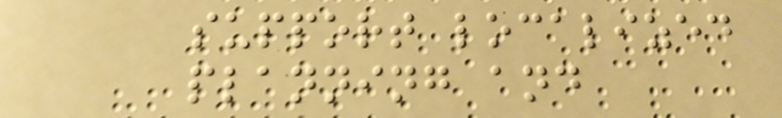support localized
planning and
